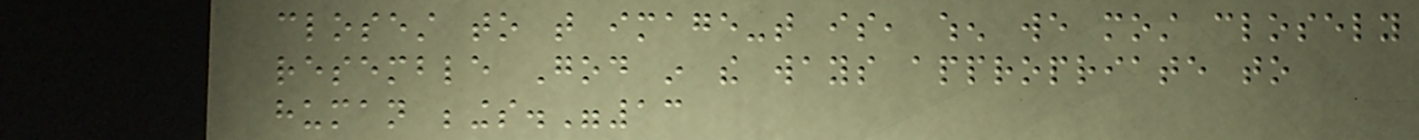closest to that image-that is, when we most closely
resemble God in the ways appropriate to
human beings."13
